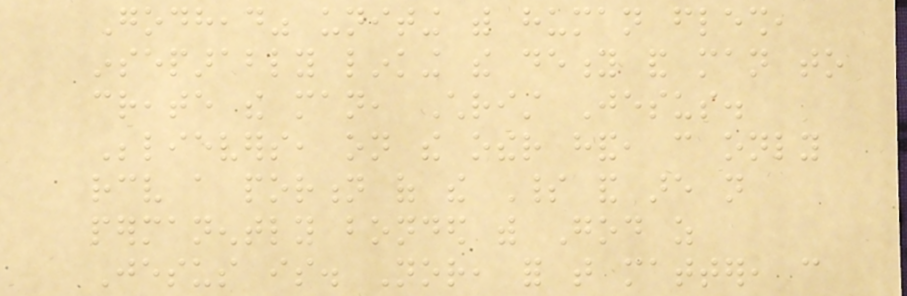Godhead" uniting with human flesh,
inseparably linking the deity and man to
create the man, Christ Jesus.
Believers, on the other hand, can only
receive a portion of the Spirit and are not
permanently bonded with God as
Jesus is. Nor, for that matter, can
